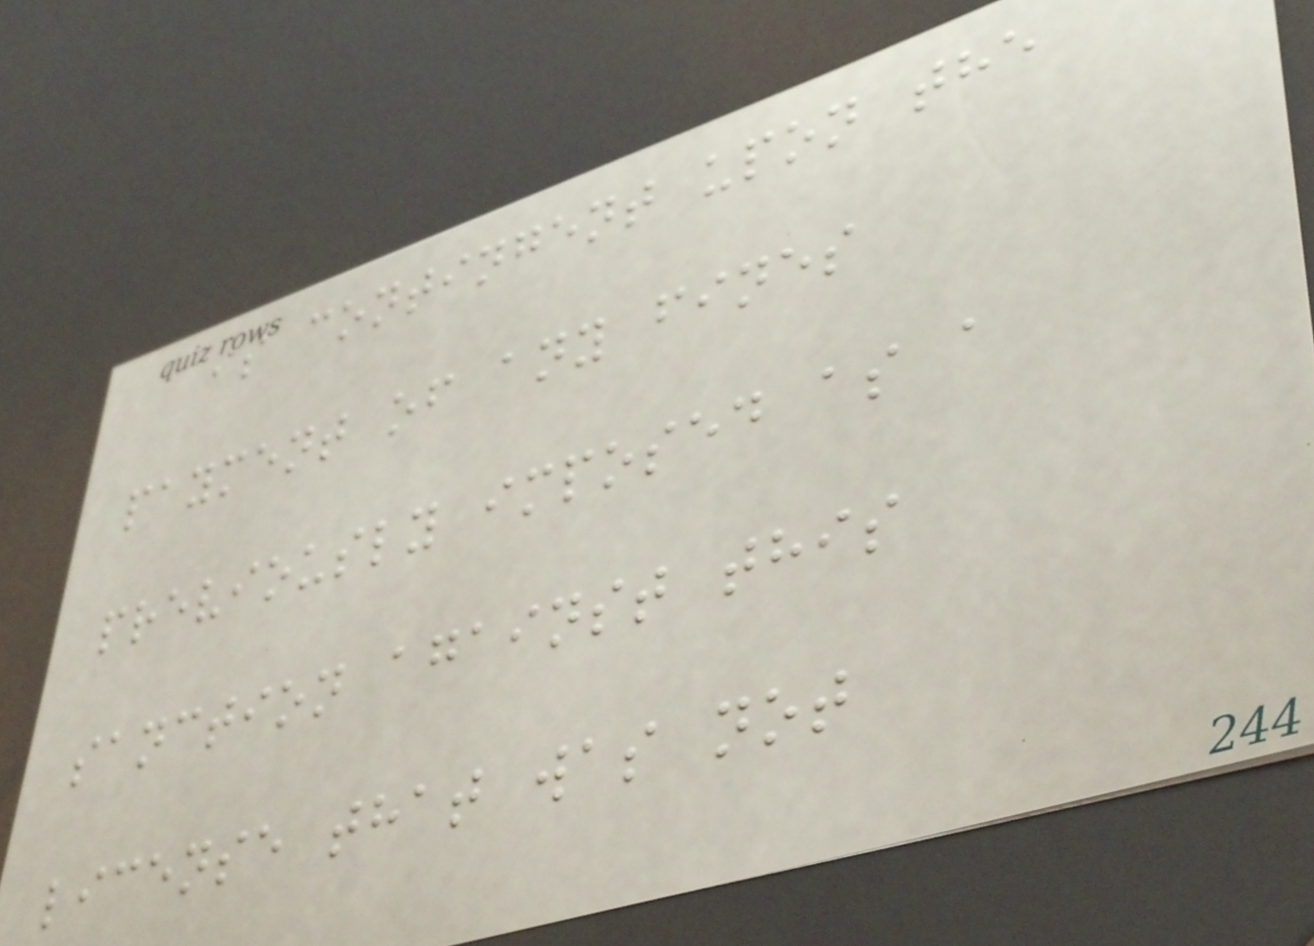is contingent upon the
payment of any fines
previously imposed as a
sanction against this
license that was not
